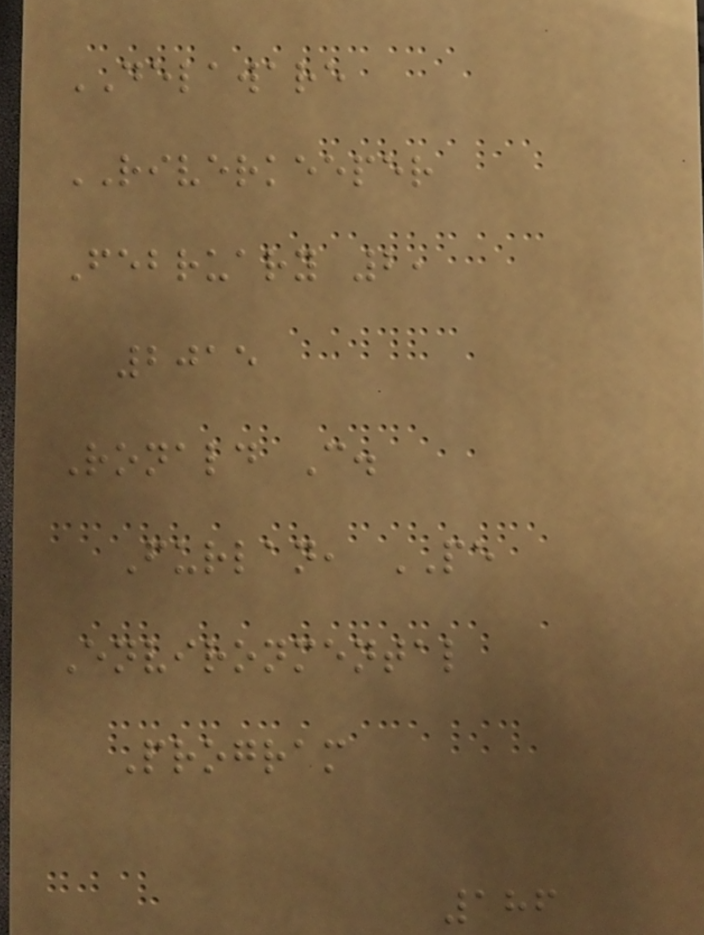DELAWARE
RIVERKEEPER
February 2,
2015
Ronald C.
Furlan, PE
Environmental
Program
186
